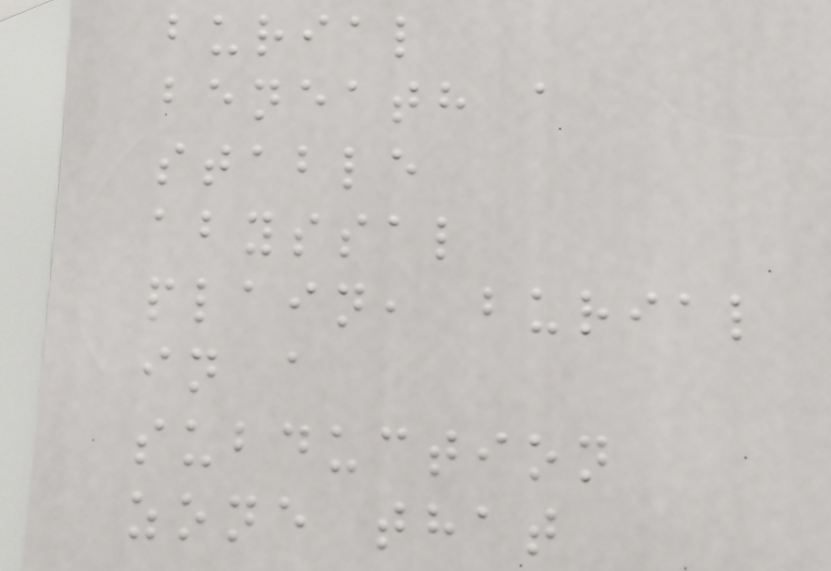burial
beneath a
stable
abyssal
plain, burial
in a
subduction
zone that
